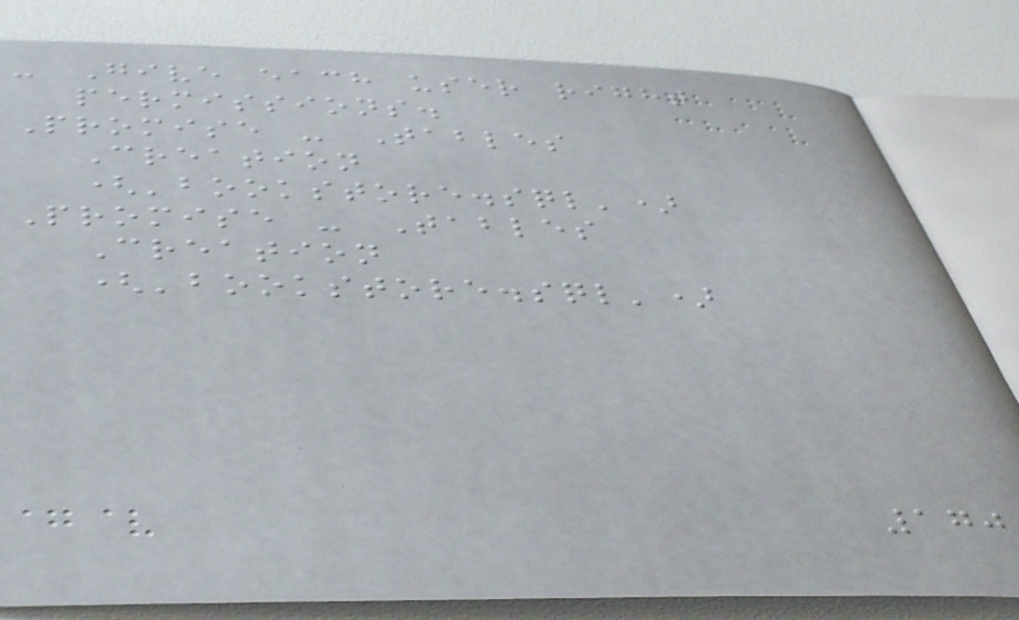- Give each user right
permissions.
Promise - Tables
Creation
('bookstore.sql')
Promise - Tables
Creation
('bookstore.sql')
170
